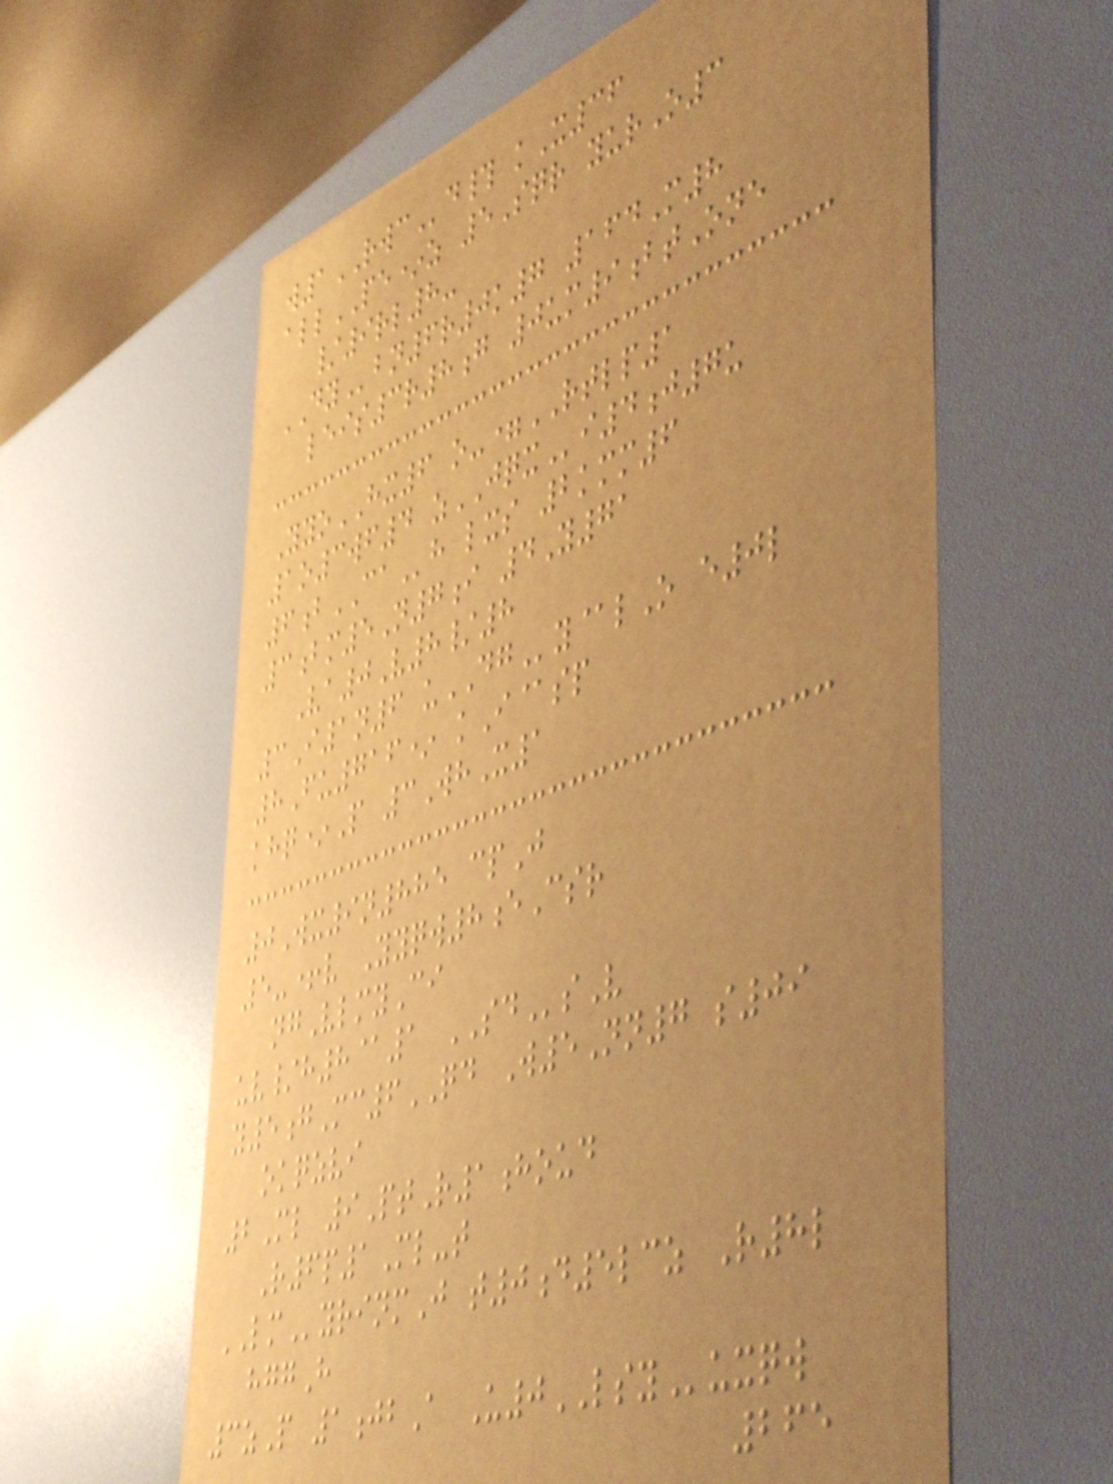w1RWCd# kX36
allPE*z 5Sqr yurO3
/9rl8-
DYbn6r0k7 164M8
leis3r8g 0um9btOne
YyoHX6 o-=RTLP1
1o3wf4 zJQXi4j7u
6bCAh lxs 2kmm6
3bm5N7i 4Y71
Va0V8/8
3I1n6 uDGy@lO e0l
8Fu716* kI@sp
khq*P 3WhX1
0Wx9n885 cpJ
5-+v Yyqw8eCsr
ngVlmyCi
uv/h8@1 SDsV
y5gMc6QD W5Nn7 s09
okqzvi
2Ml 9PtR1houd
R6p1Ml-t
LMyrinmJ t0d5lcz R8l
hggH
3zP 1jbA U0LSYuxqw
265
